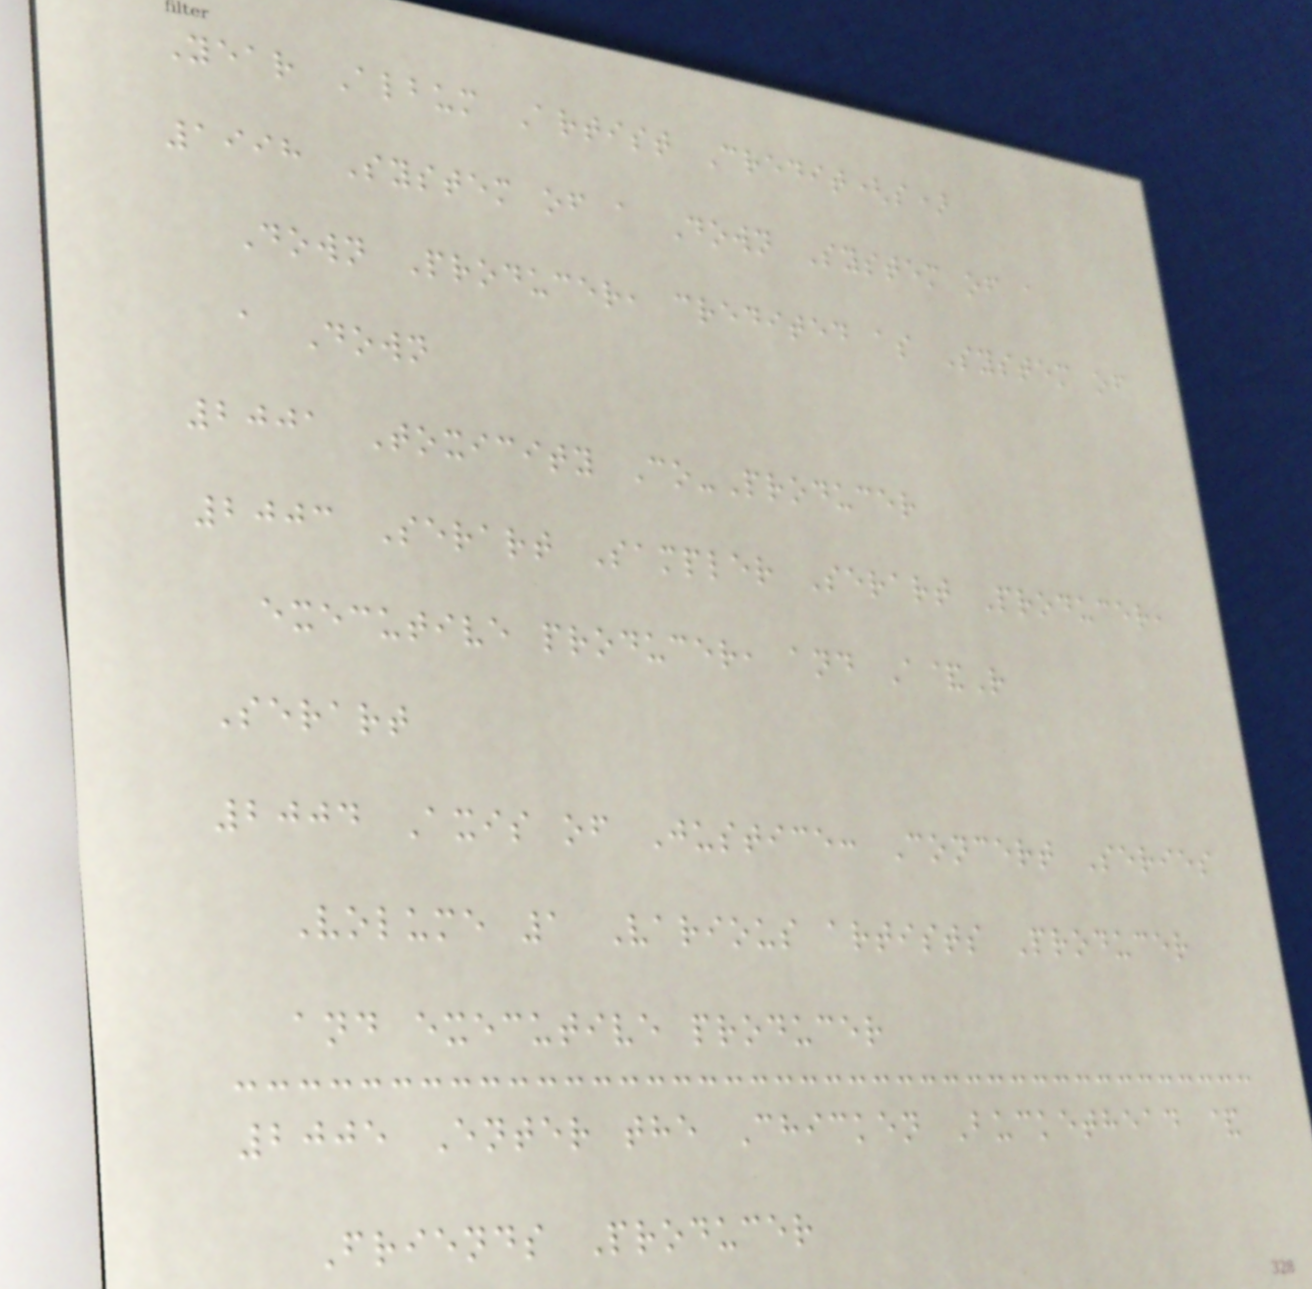Year Album Artist Credit(s)
1998 System of a Down System of a
Down Producer, credited as System of
a Down
2001 Toxicity Co-Producer
2003 Serart Sampler Serart Producer,
executive producer, and A&R
Serart
2004 Axis of Justice: Concert Series
Volume 1 Various artists Producer
and executive producer
2005 Enter the Chicken Buckethead &
Friends Producer
